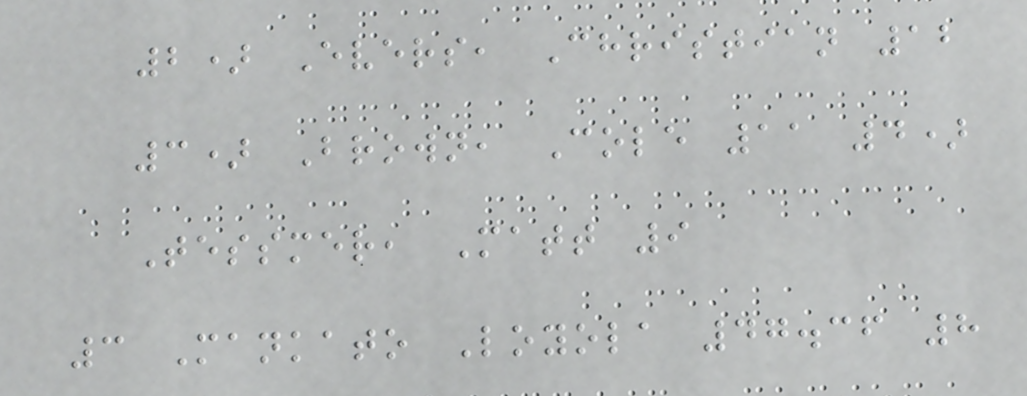2) Evers, Christian 12
3) Brown, Cole 11 4)
Tessmer, Matt 9
3 Mankato Loyola 47.36 8
